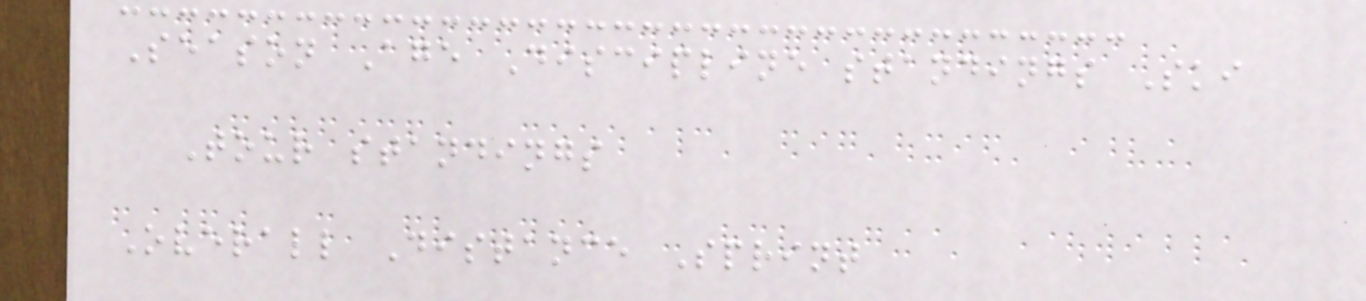Season Age Discipline standings Ski
Tour standings
Overall Distance Sprint
